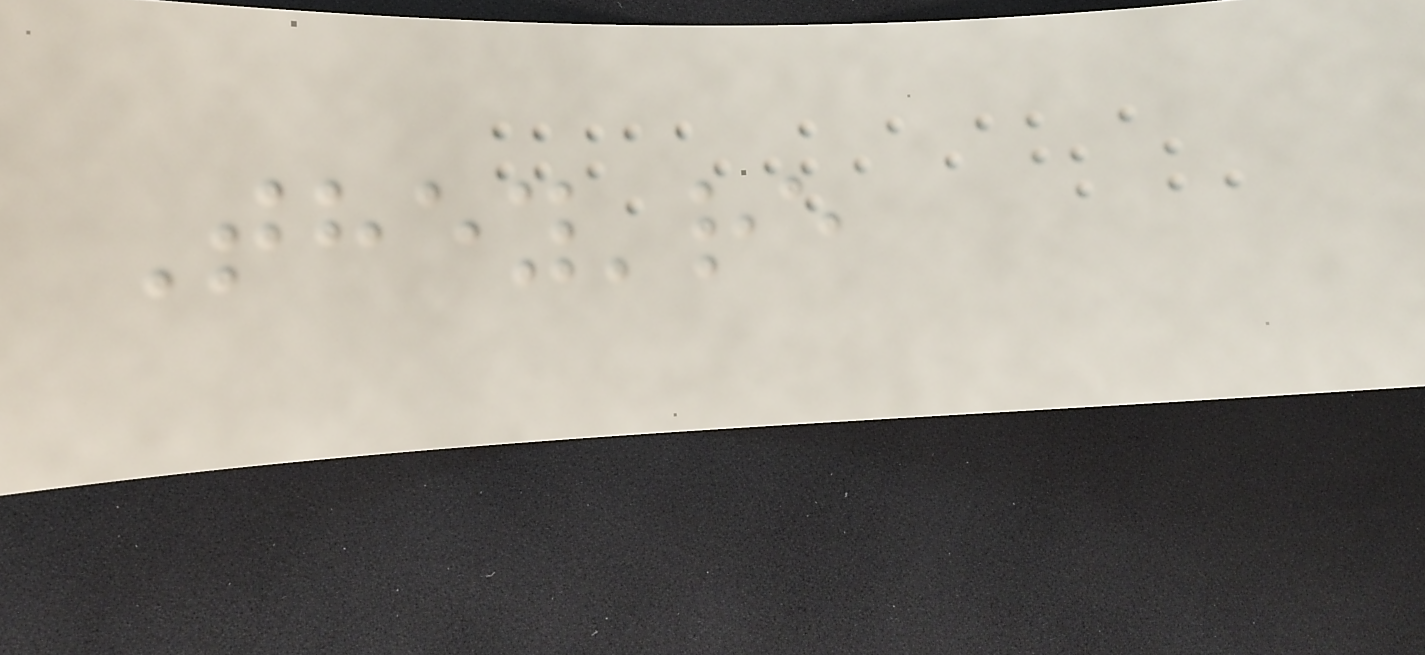They're
